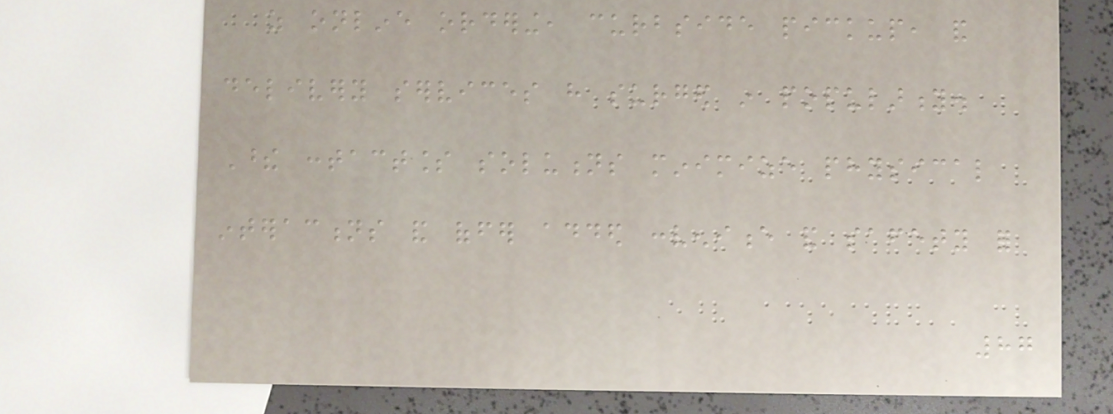as online ordering, curbside pickup, and
delivery services have surged in popularity.
These contactless solutions minimize physical
interactions and offer added convenience and safety for
87
